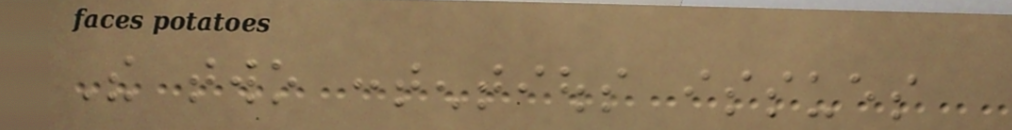The two contentious issues
